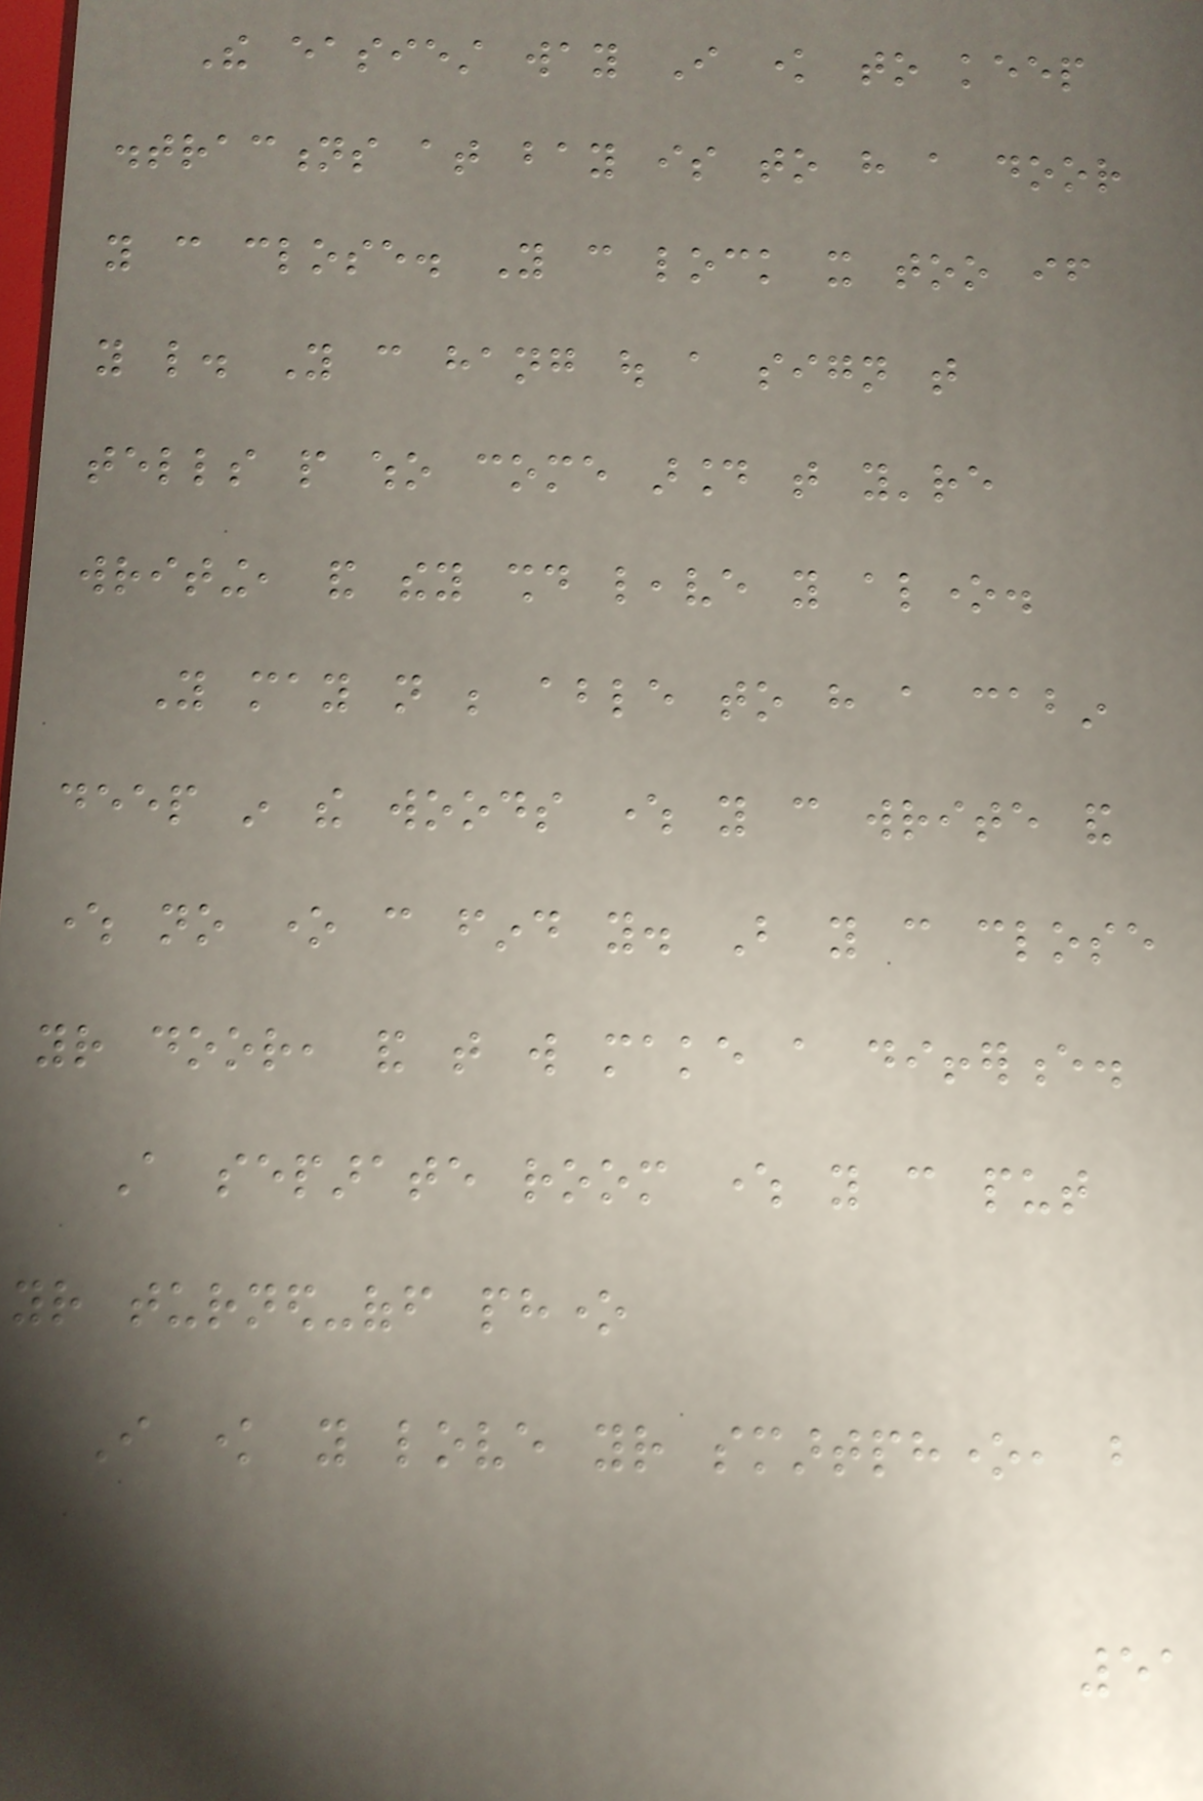The easiest way I know to keep
distractions at bay is to have a door
you can close. You can lock it too if
you like. You can hang out a sign that
tells people who come around that you're
writing, and they should leave you alone.
You may not be able to have a cabin
deep in the woods where you can write and
where no one can find you. But you can close
your door, and that will make a difference.
A separate room where you can put
your turned-off phone
I know you love your smartphone, but
51
